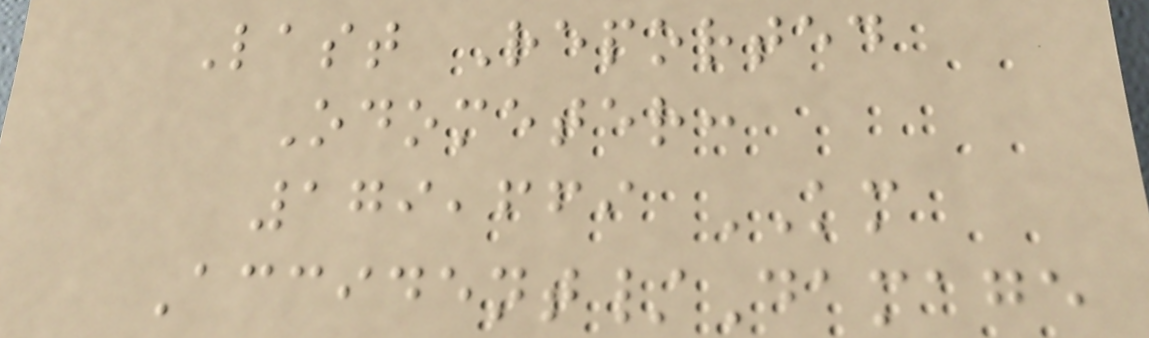Last Reported
Odometer:
179,669 KM
Accident/Damage
